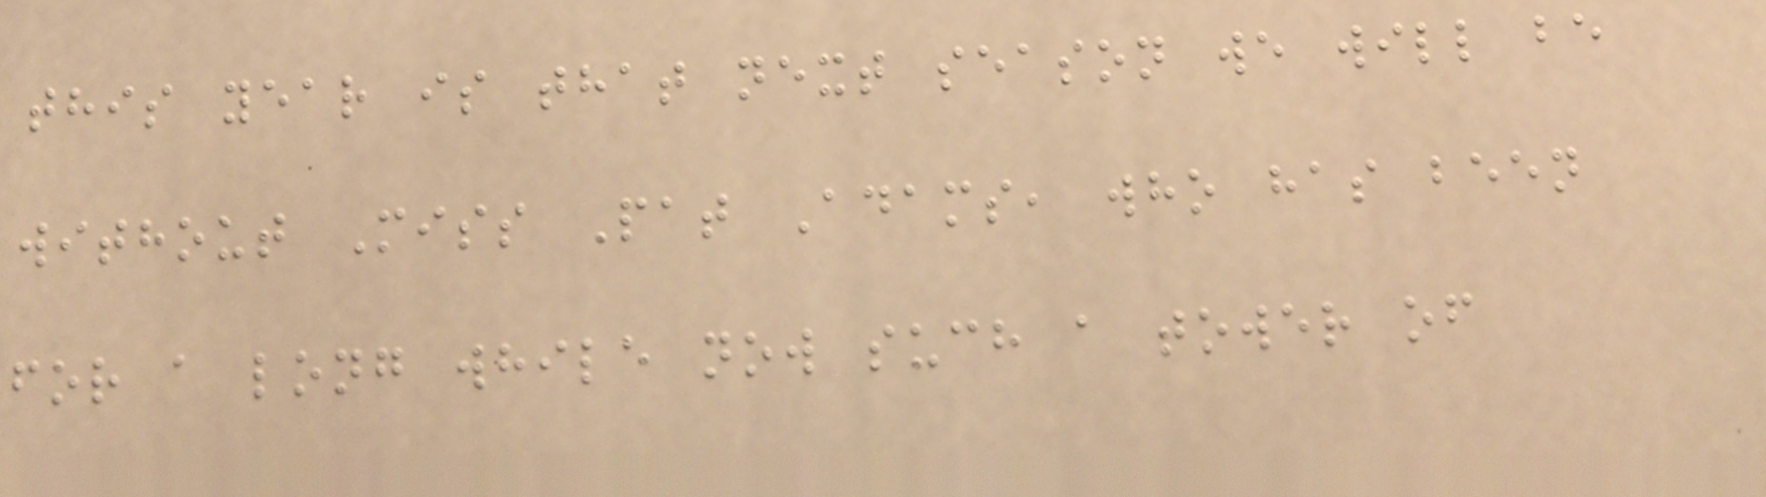this year is that next season we will be
without Miss Pat Adams, who has been
for a long while now such a tower of
